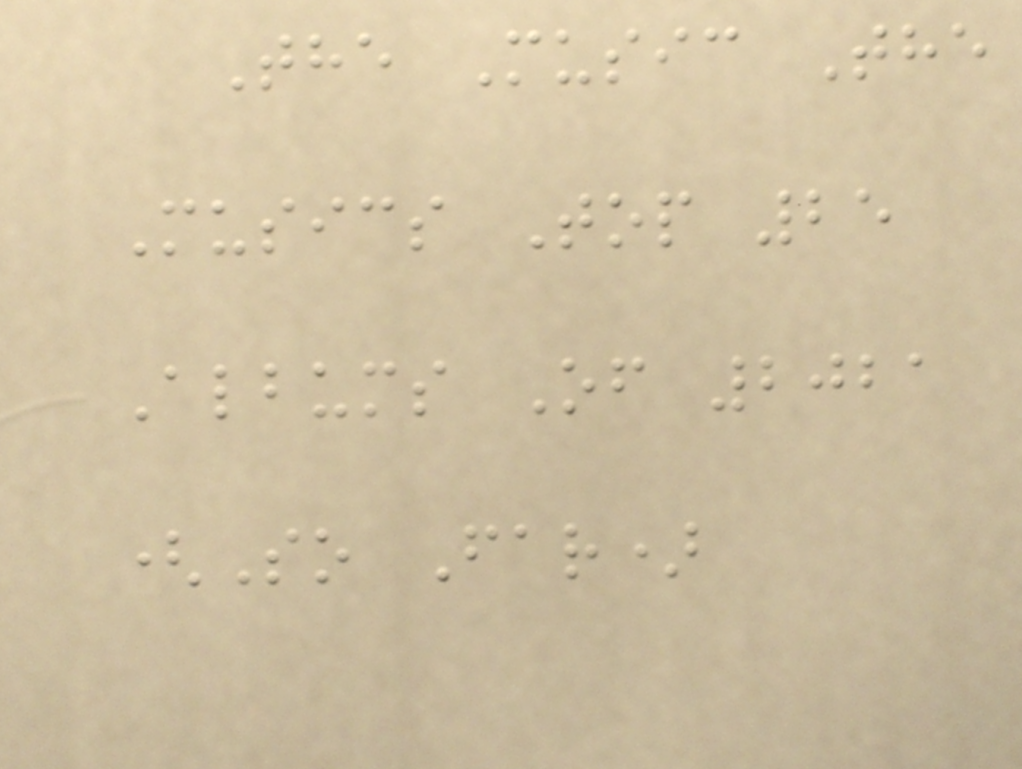The Music The
Musics Top 25
Albums Of 2021
(So Far)
